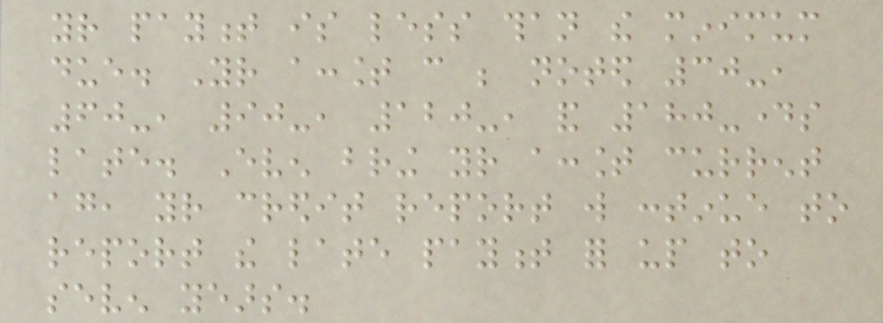your payment is less than the minimum
due. Your account can be noted 30-,
60-, 90-, 120-, and 180-days
late. Even bring your account current
again, your credit report will continue to
report the late payment for up to
seven years.
